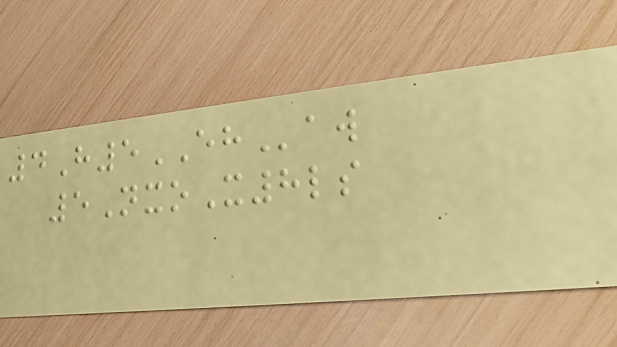4H5EHaw
5NxoX8ls
